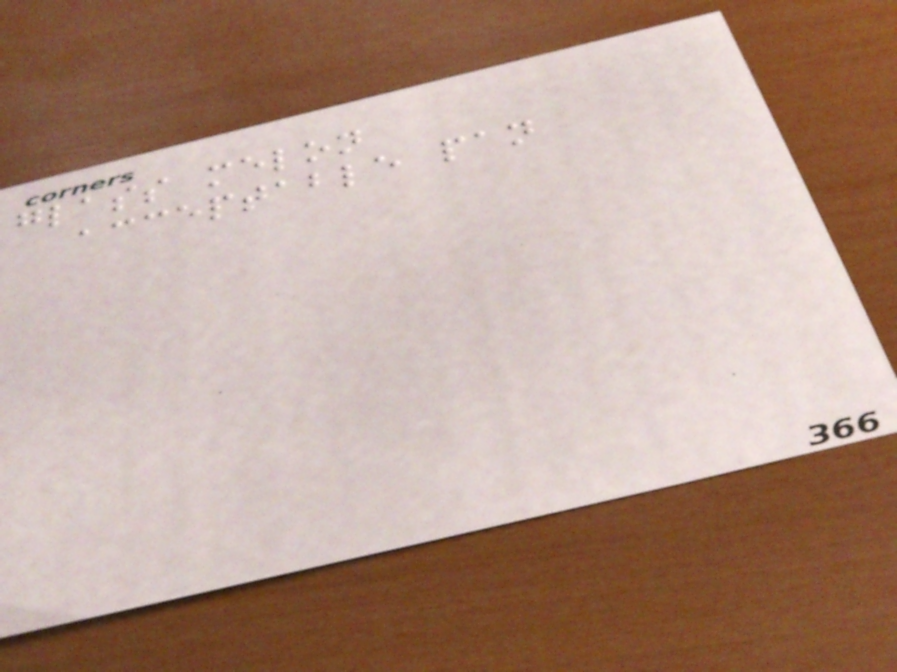glass melon
acceptable pan
